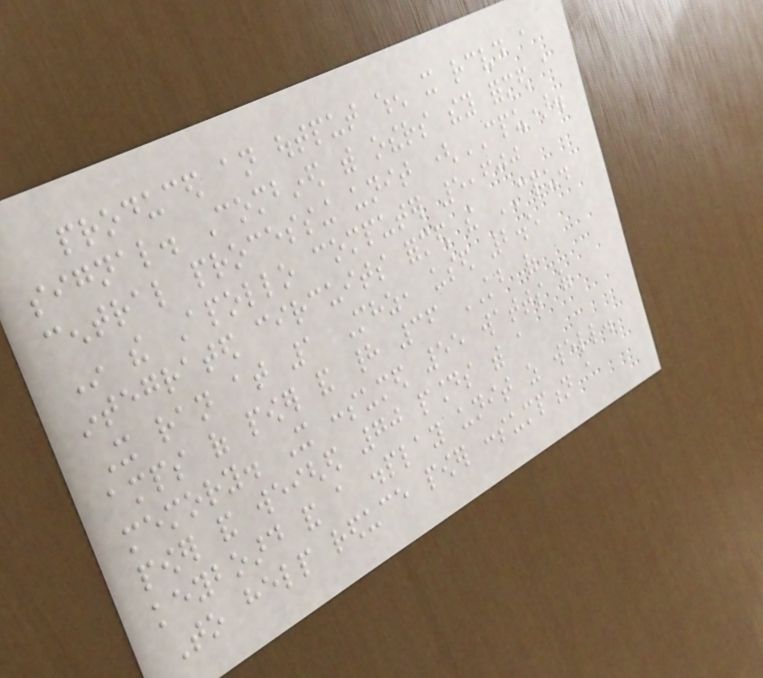produced an output when it received a
signal. Combined with others they formed a
central processing unit (CPU).
In the Apollo computer 5,600
integrated circuits formed the CPU.
It ran at 1 Mhz, used 2.5
amps of power and had 36 KB of
memory. It consumed 55 watts of
power and weighed 70 pounds with a
keyboard and a display unit as well.
To help reduce power consumption a
